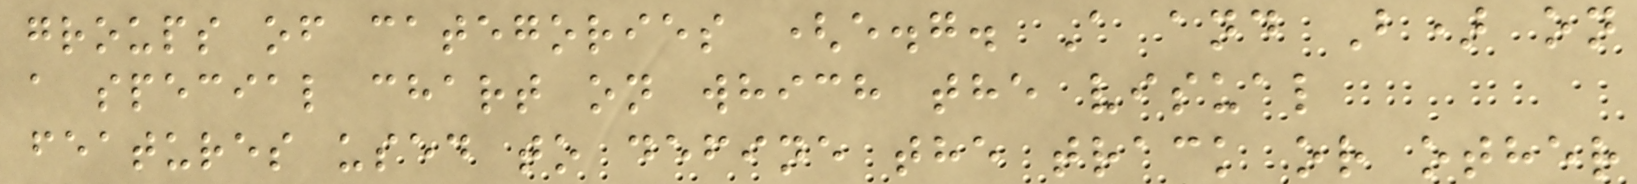groups of categories (e.g. A and B) on
a special chart on which the visual
features used to define the track or other
